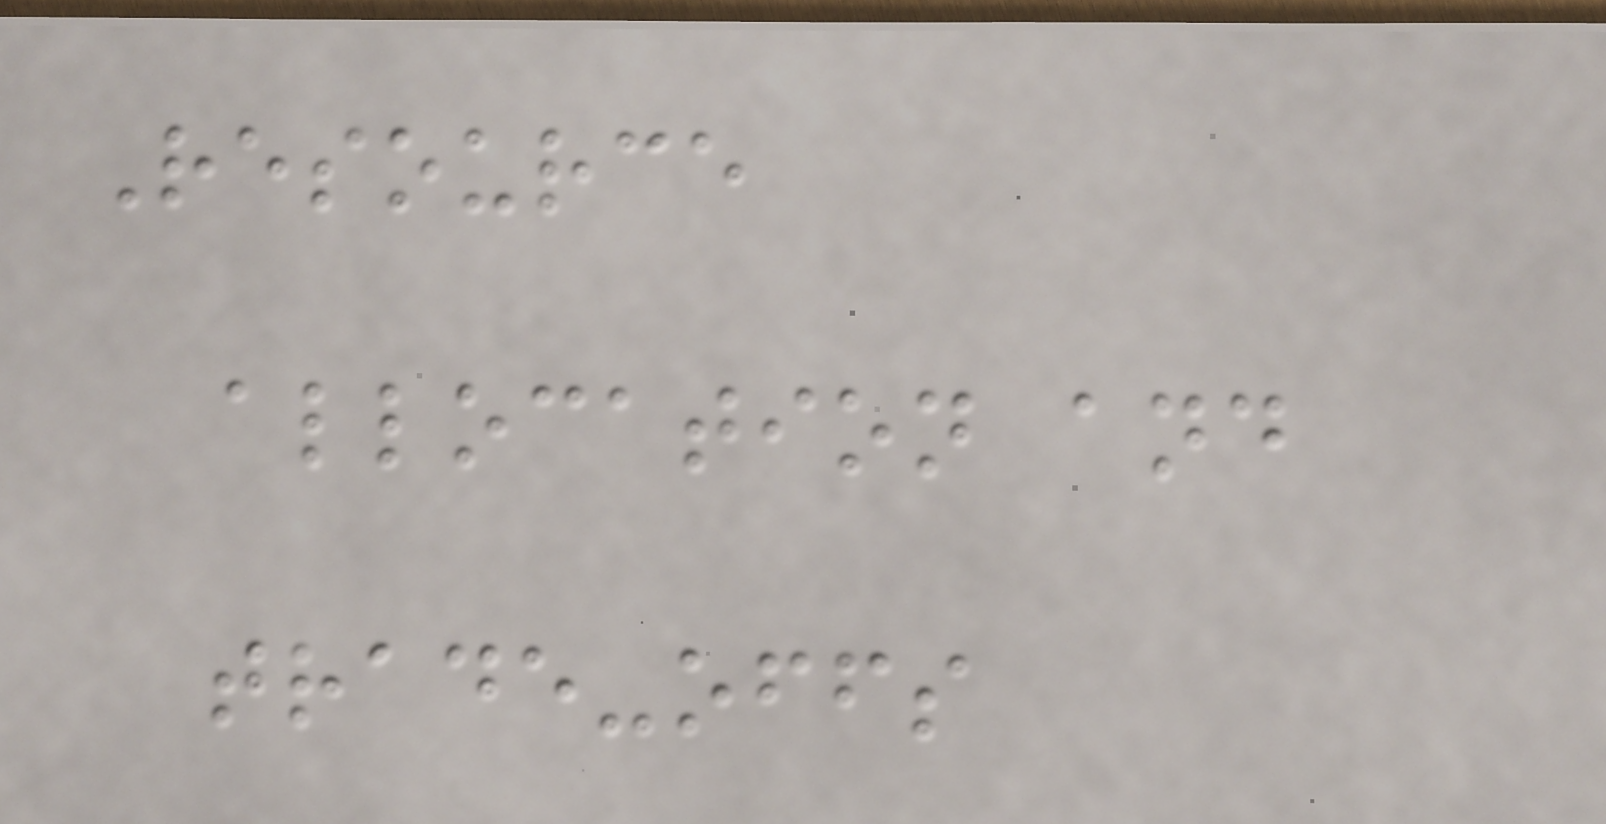Resource
allocation and
trade-offs
